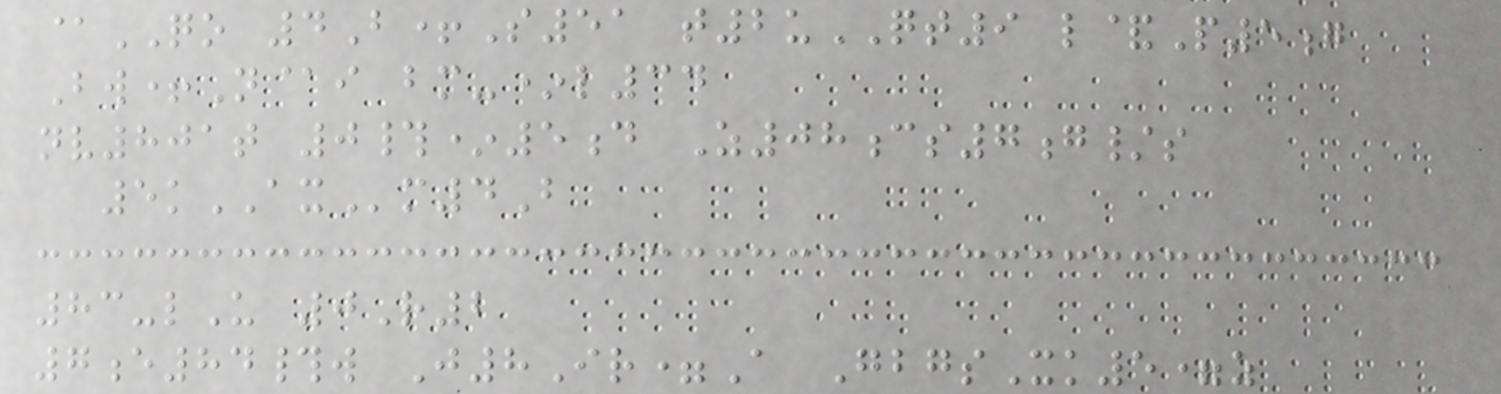@QO 4B+S51 t2uQT9 l&P5g
Bw+N@i bm-*l34
nv801t 0#*5d Z08cs7g/s
5kAXm4B
83-lU 0R2
7e84#w J8Ir=A GbgsXk5=z
